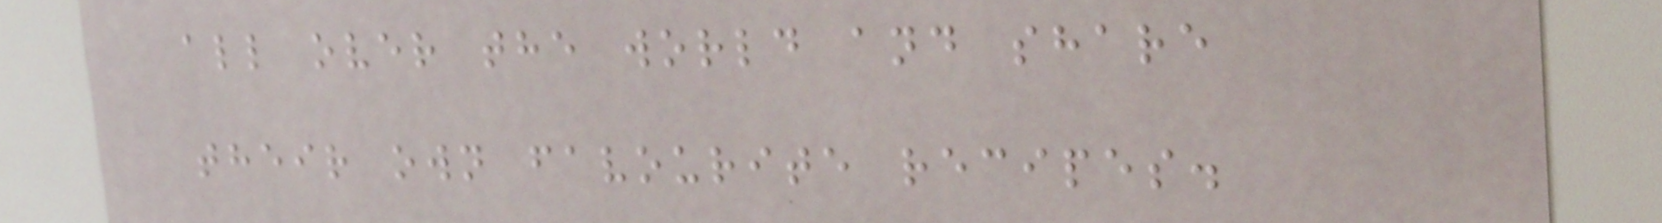all over the world and share
their own favourite recipes.
